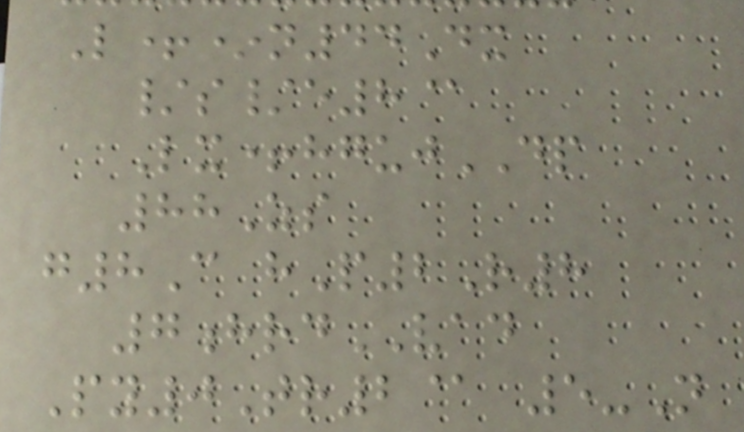L+*n44Dx
/s/e8@
Lx+hgujDP
88Zs
g8C hP2R8
7hrdVAD
Py0Tr2@ 5-N
